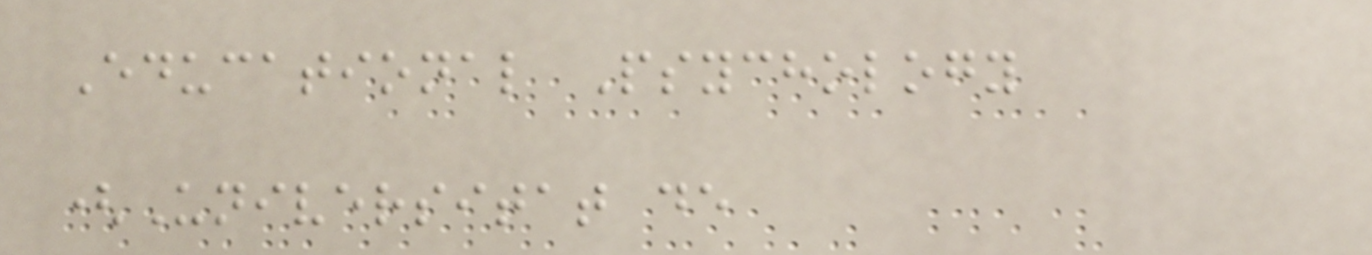Educational Psychology
(Universitat de
